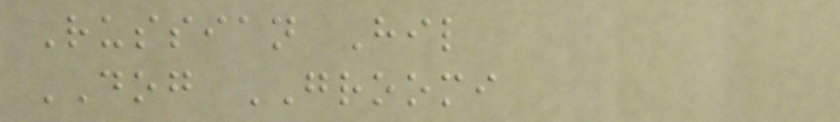Russian Hil
DOG GROOMI
